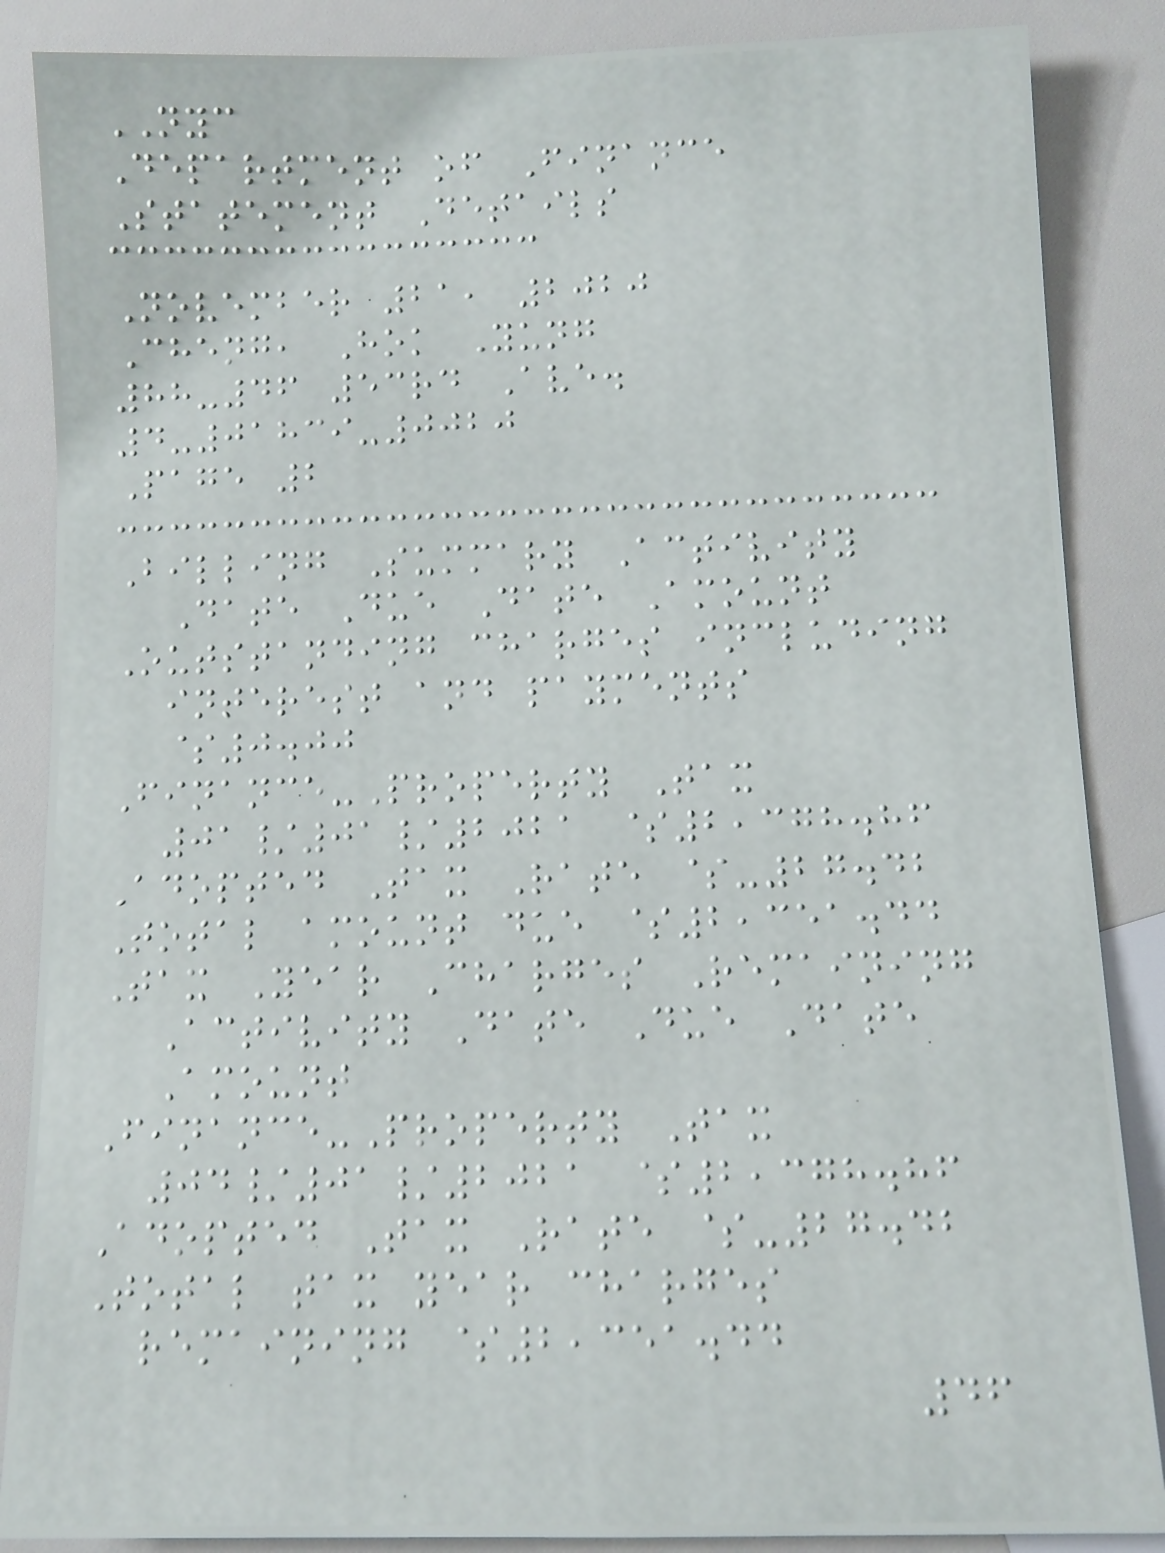NYC
Department of Finance
Statement Details
November 21, 2020
Cheng, Hok Yung
88-46 53rd Ave.
4-01839-0020
Page 2
Billing Summary Activity
Date Due Date Amount
Outstanding charges including
interest and payments
$0.00
Finance-Property Tax
01/01/2021 $2,378.86
Adopted Tax Rate $-27.42
Total amount due $2,351.44
Tax Year Charges Remaining
Activity Date Due Date
Amount
Finance-Property Tax
04/01/2021 $2,378.86
Adopted Tax Rate $-27.42
Total tax year charges
remaining $2,351.44
46
